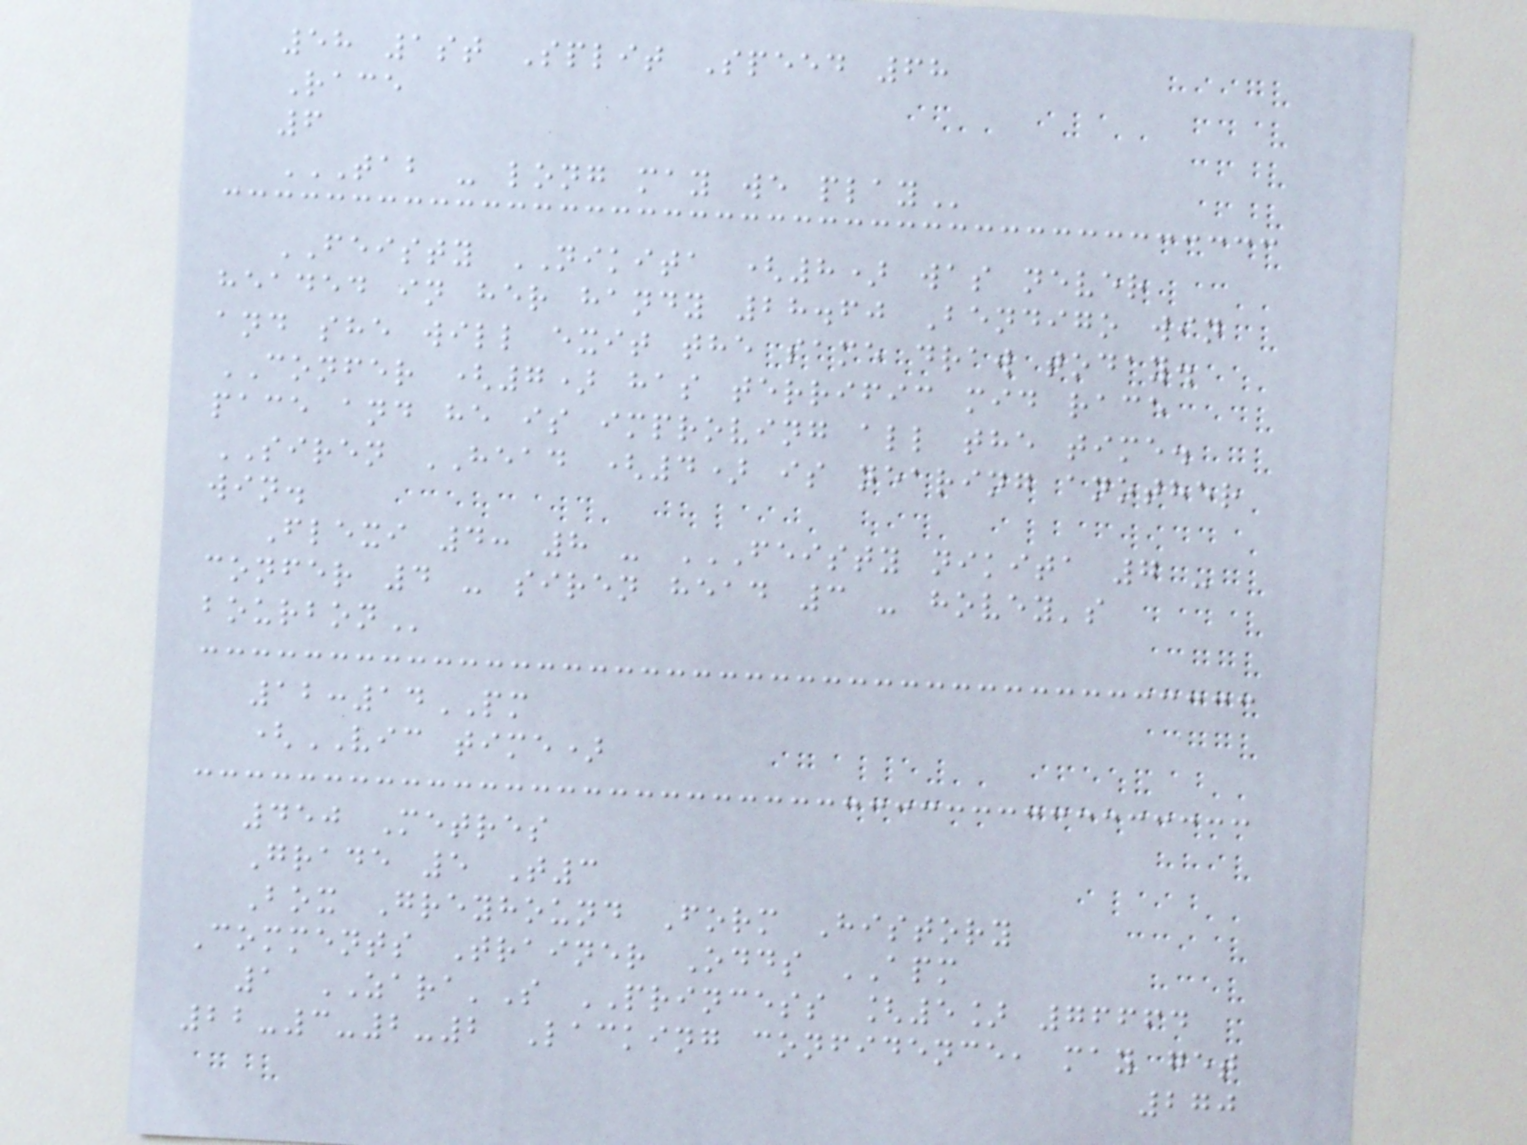58 1st Split Speed 68
Race
6
TAB - LONG MAY WE PLAY
FEISTY NIKITA (8) was never
headed in her handy 28.60 Bendigo win
and she will exit the same draw today.
CONFER (7) has terrific mid race
pace and he is improving all the time.
SIREN HEAD (4) is nearing another
win.
Flexi 4: 8 - FEISTY NIKITA 7 -
CONFER 4 - SIREN HEAD 3 - HOVEY'S
BOURBON
12:14PM
(VIC time)
450 Metres
Grade 5 T3
Box Greyhound Form History
Comments Trainer Odds APM
1 ZARA'S PRINCESS [5] 76664
22-3-2-2 Lacking confidence, may get
270
